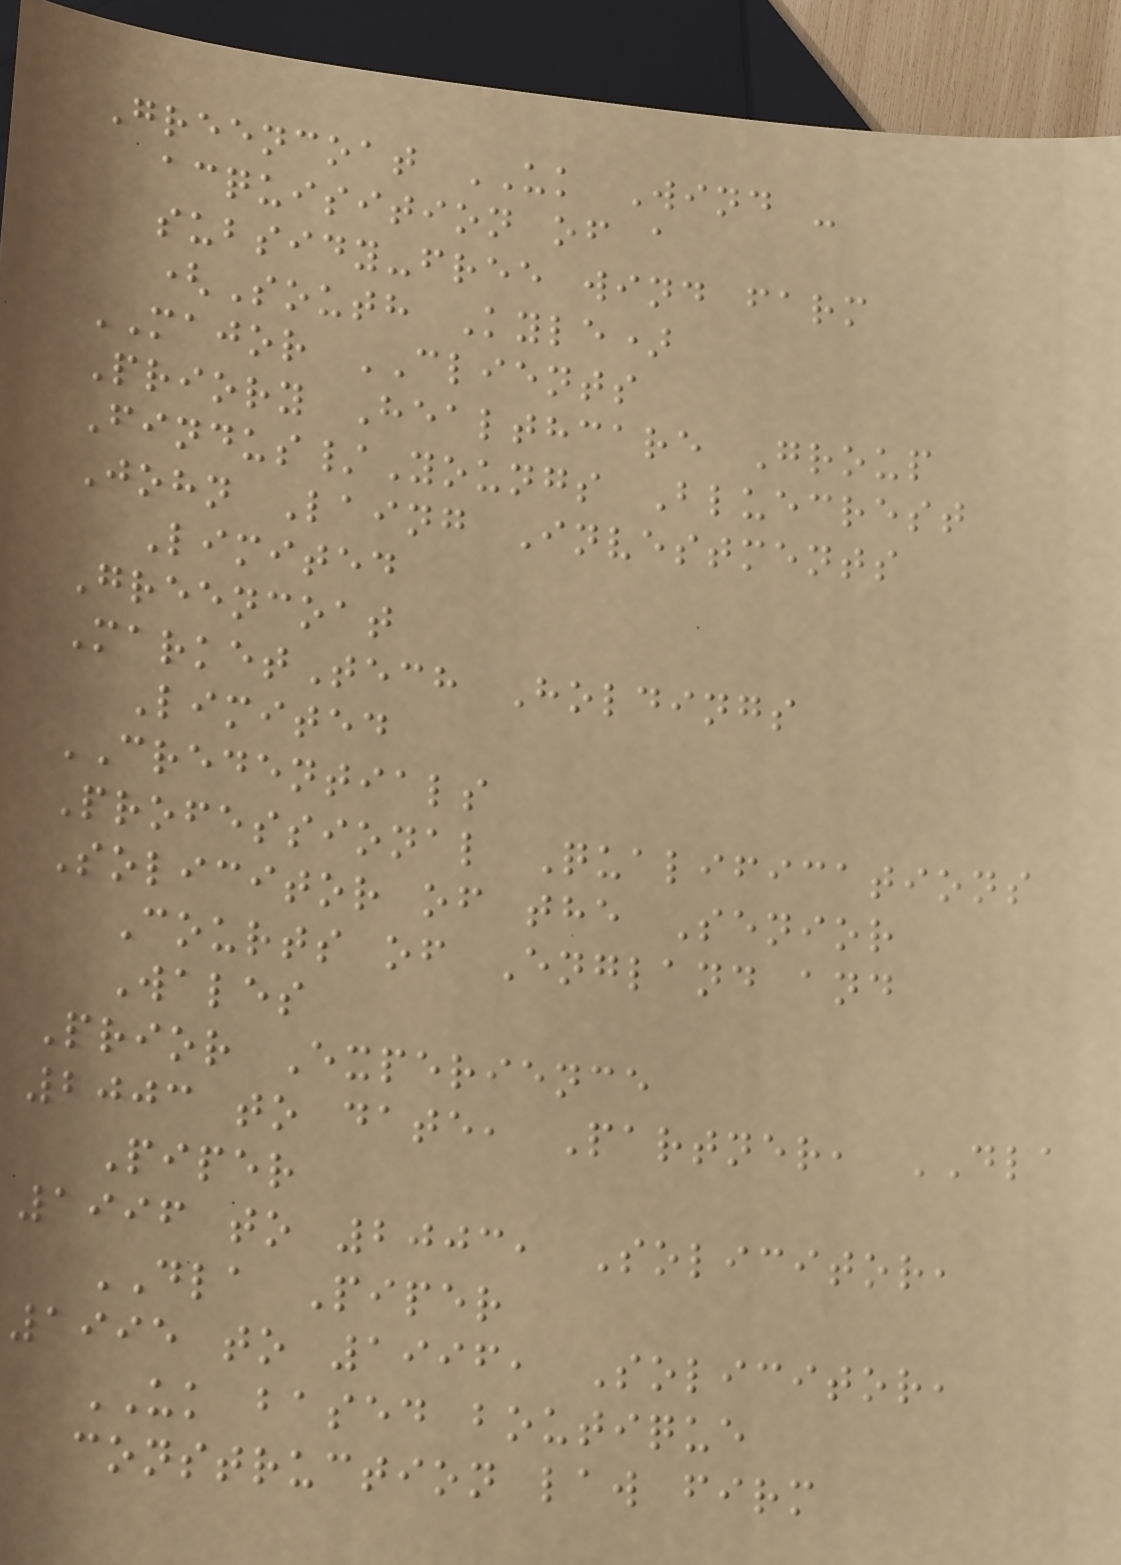Greencoat UK Wind -
acquisition of a
subsidy-free wind farm
(South Kyle)
MAJOR CLIENTS
Priory Healthcare Group
Findus/Youngs Bluecrest
John Laing Investments
Limited
Greencoat
MarketTech Holdings
Limited
CREDENTIALS
Professional Qualifications
Solicitor of the Senior
Courts of England and
Wales
Prior Experience
2003 to date, Partner, DLA
Piper
1996 to 2003, Solicitor,
DLA Piper
1995 to 1996, Solicitor,
UK based boutique
construction law firm
